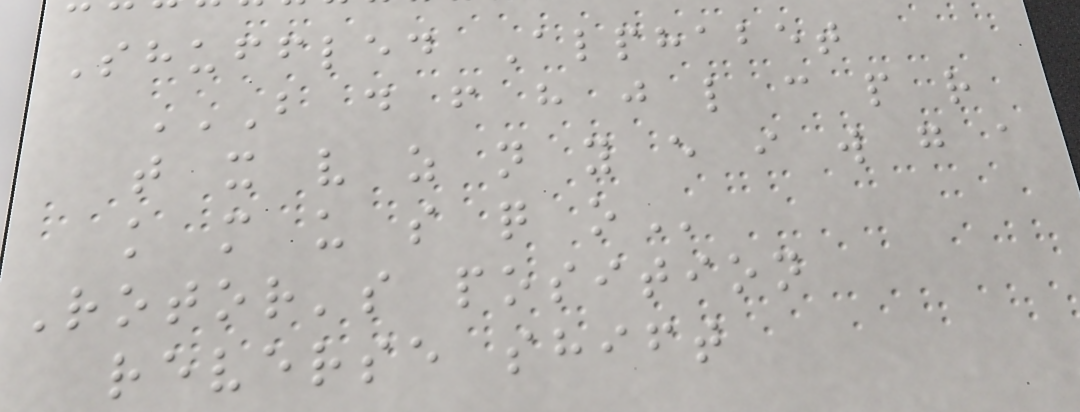Shuffled Alphabet
B D F H J L C P R
T X V Z N Y E I W G A
K M U S Q O
Rotor's position
reverse shift
